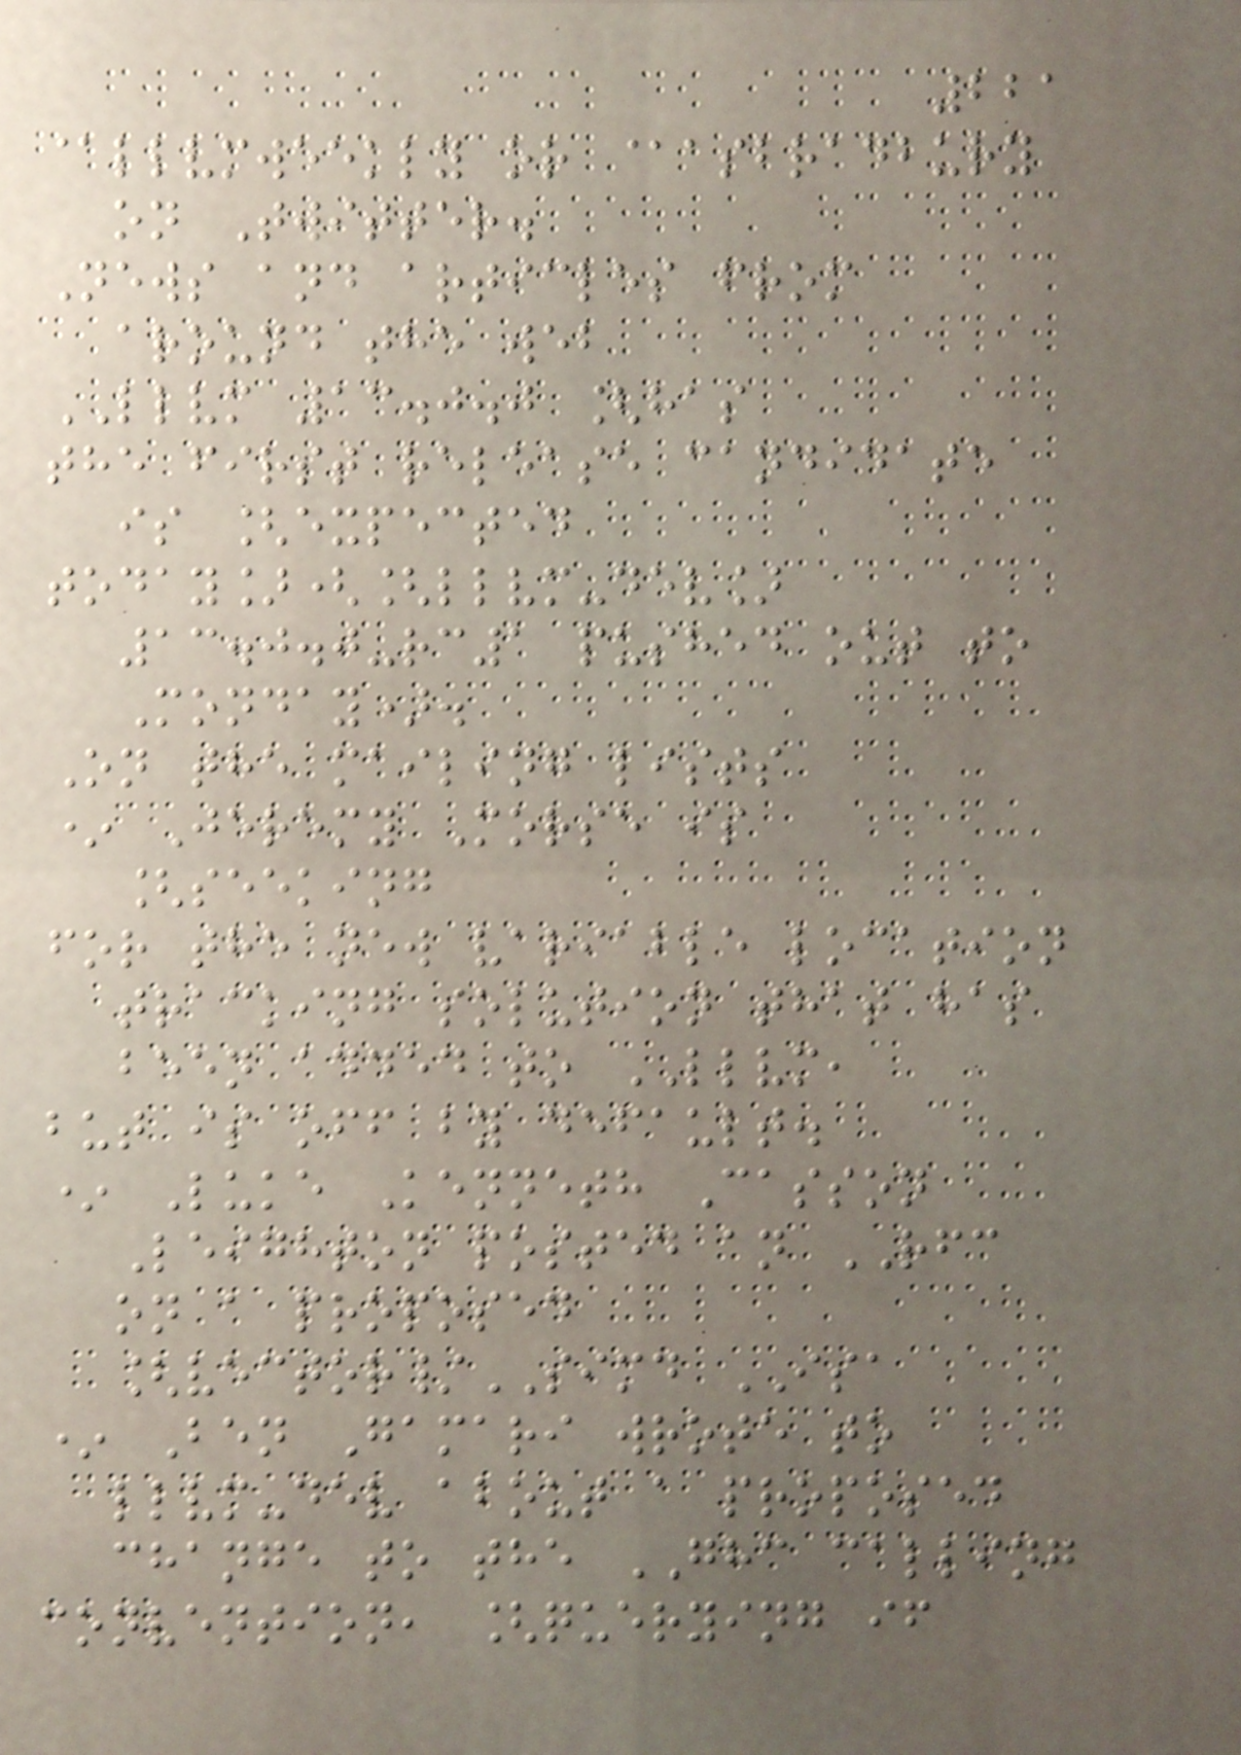221
@llvmweekly or @asbradbury
on Twitter.
News and articles from
around the web
LLVM 13.0.0 [has
the first release candidate
is [expected
today]([llvm-dev]
13.0.0-rc1 pushed out to
Monday).
On the mailing lists
* Jeremy Morse is
[seeking
for the new variable location
tracking solution that has
been added to LLVM,
but is off by default.
* Luke Kenneth Casson
Leighton posted an RFC
on a proposed
[vector/SIMD ISA
* Ben Gamari wrote to
llvm-dev about a proposed
change to the GHC calling
convention, [querying if
